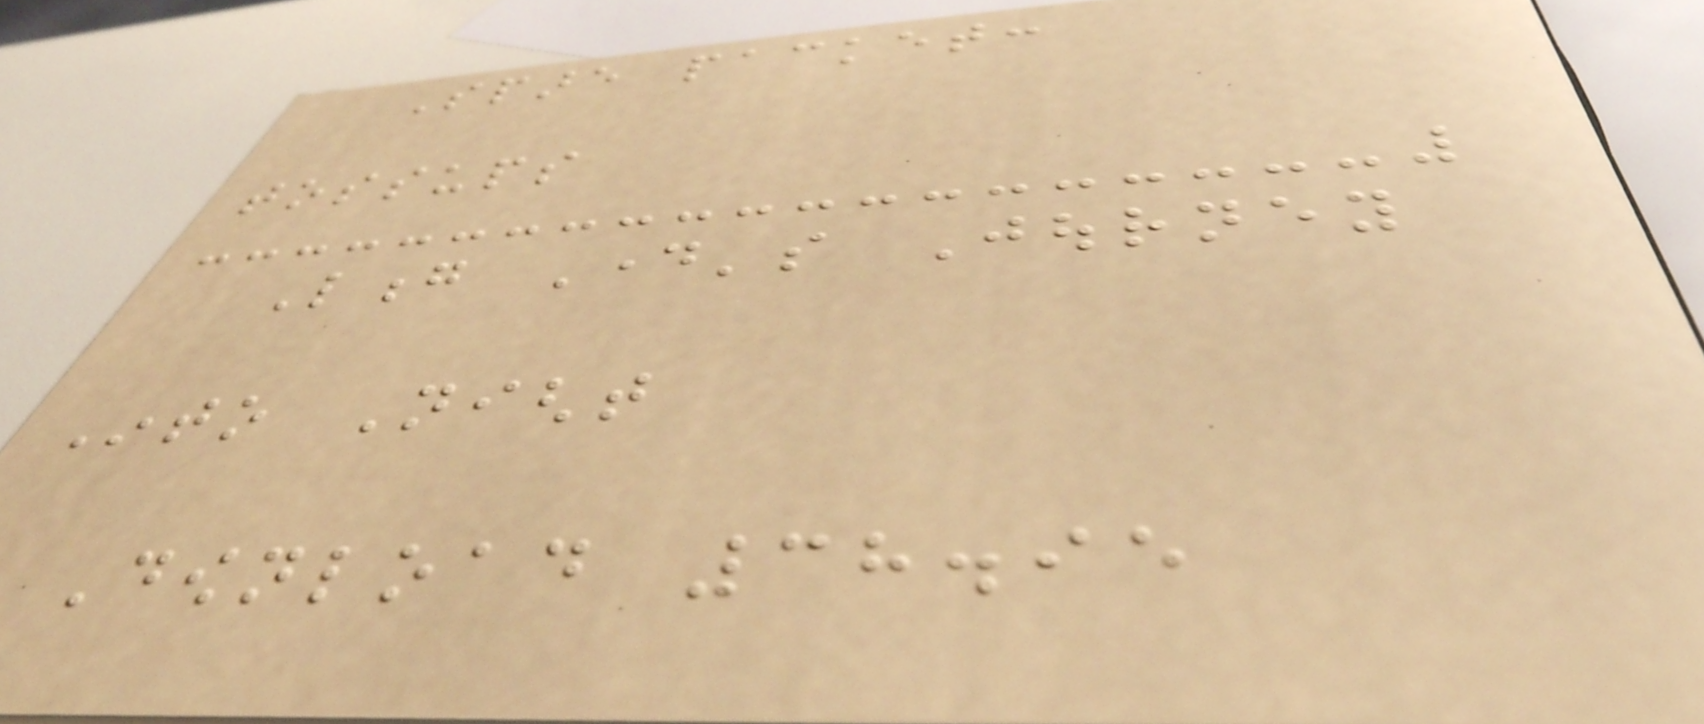Spare packet:
tossups
Long Day's Journey
Into Night
Download 38.95
